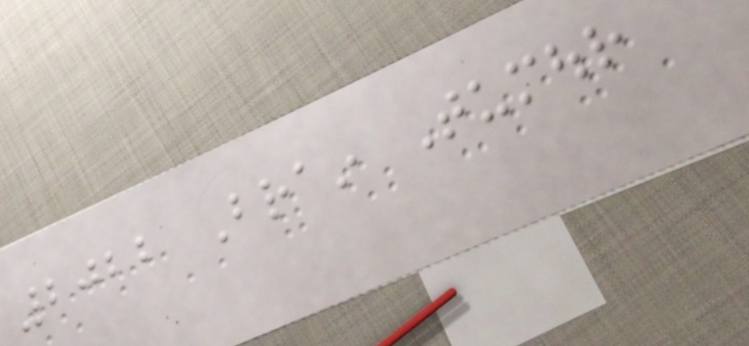2022 Brain Tumour
